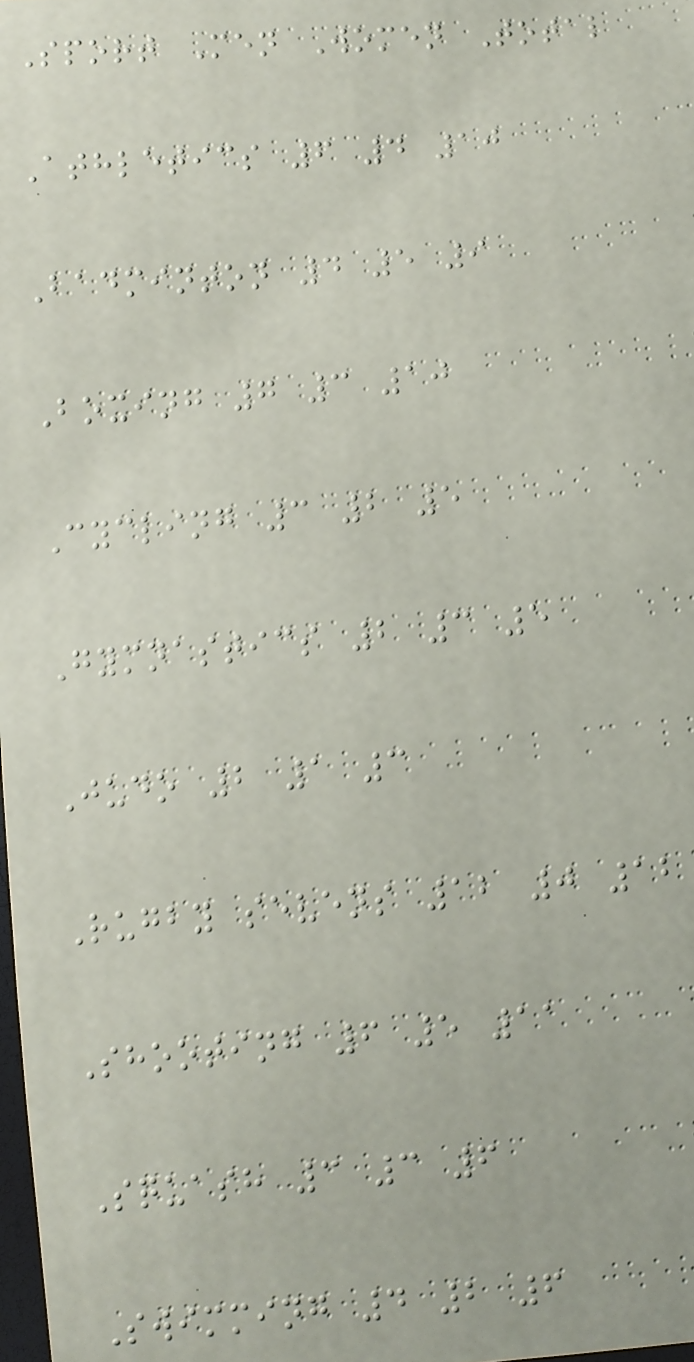Sport Men Women Total
Athletics 6 4 10
Badminton 4 5 9
Boxing 7 3 10
Cycling 3 2 5
Gymnastics 2 3 5
Judo 2 1 3
Rugby sevens 12 0 12
Shooting 6 5 11
Squash 3 3 6
Swimming 4 2 6
